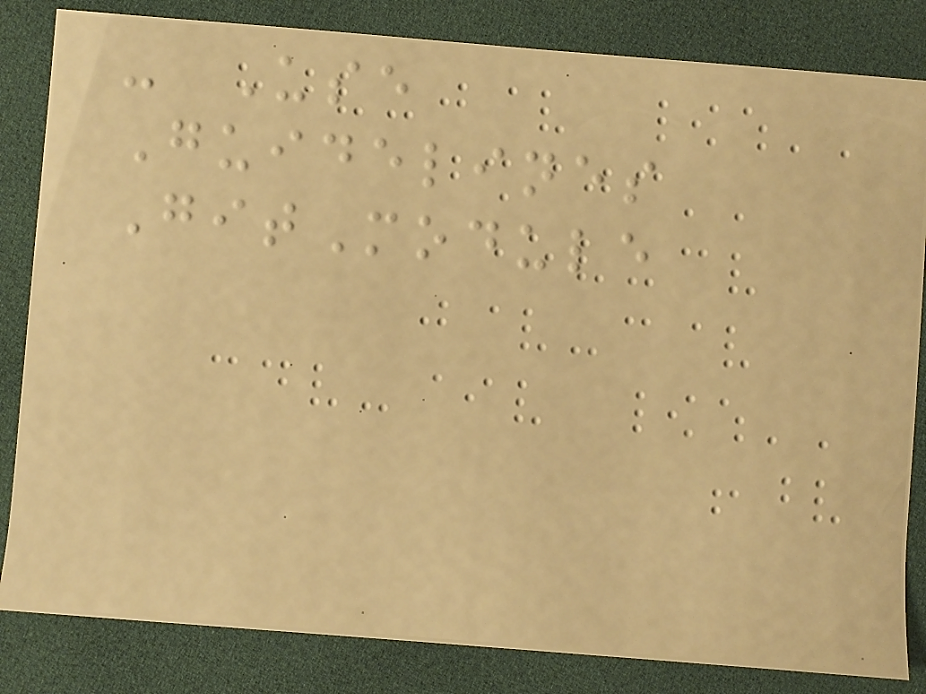- Use
Guidelines
GitModule
